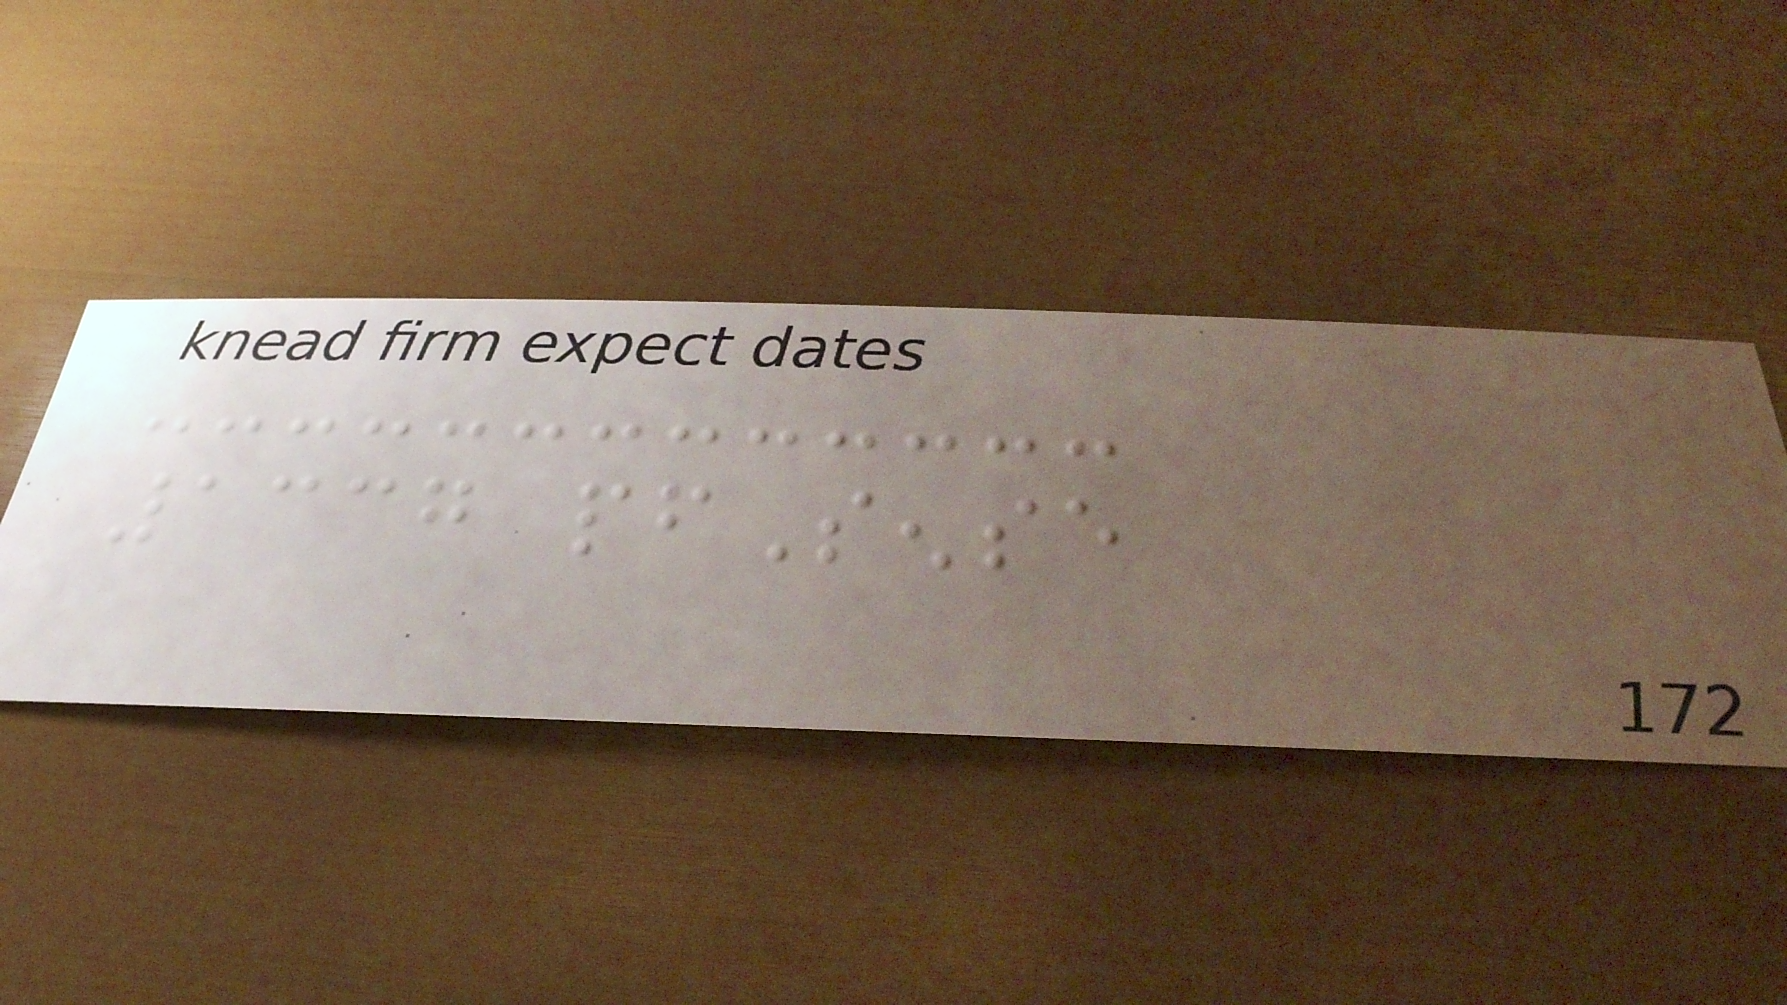1337 pfSense
